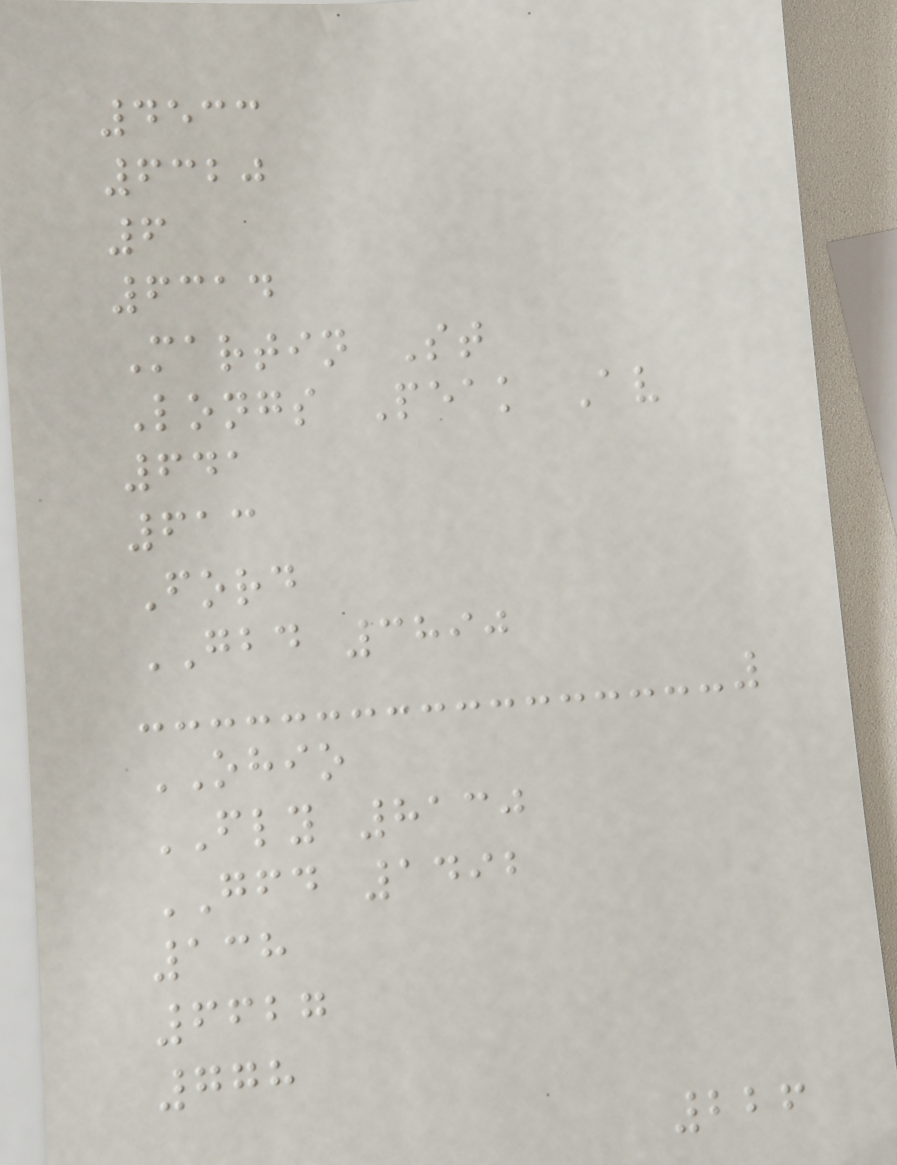4533
6320
6
6314
Martin St
Longs Peak Av
641
613
Ford
GBD 3890
OHIO
FLY 8130
GFD 1492
138
6627
778
226
